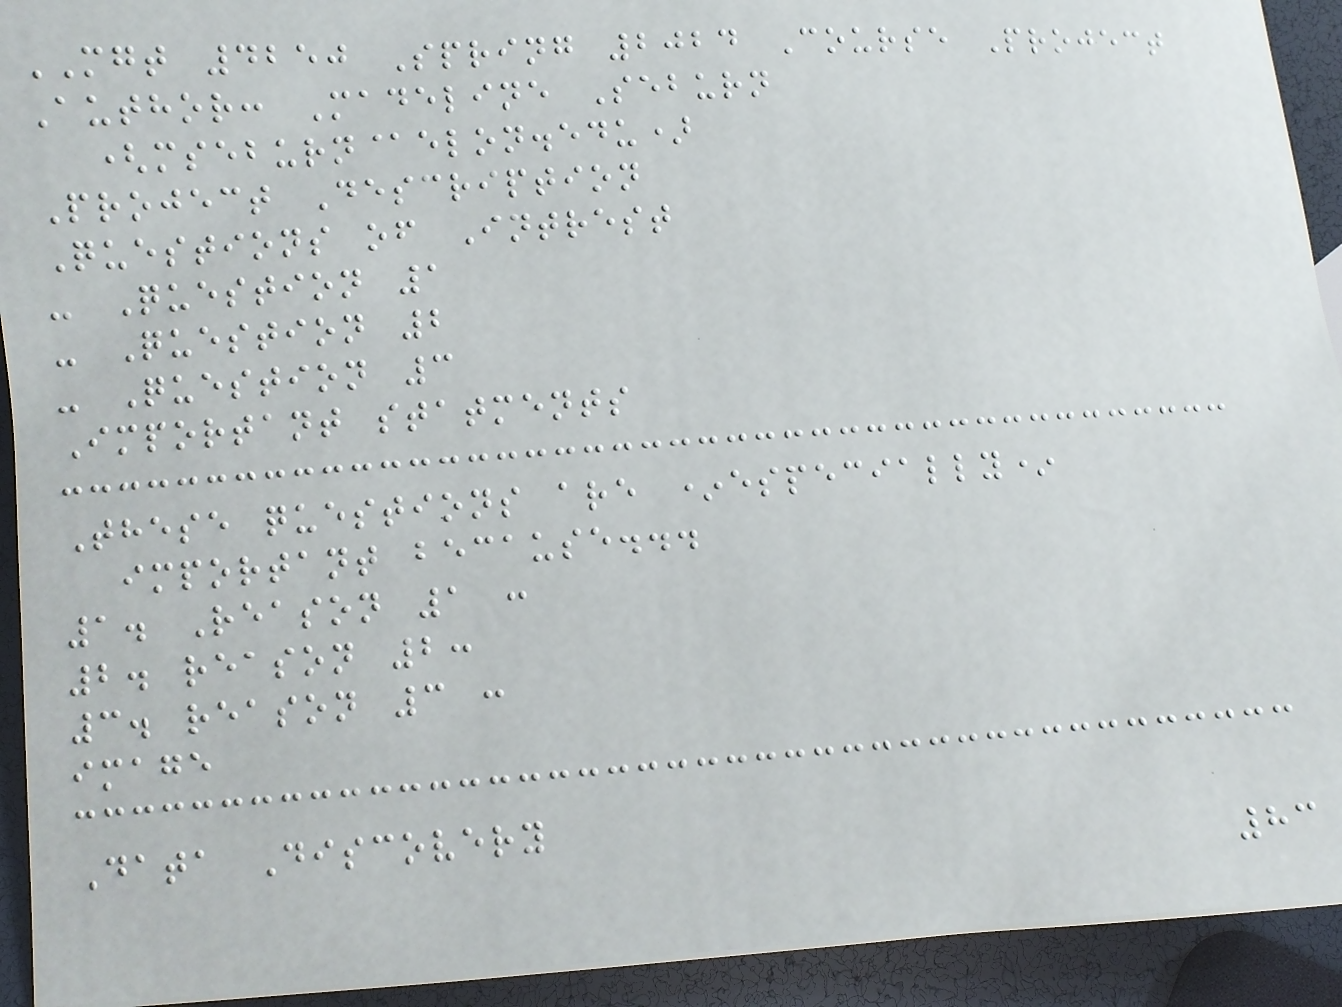MGT 4250 Spring 2024 Course Project
Author: Madeline Seburn
(mseburn@elon.edu)
Project Description
Questions of Intrest
- Question 1
- Question 2
- Question 3
Important statments
These questions are *especially*
important because...
1. Reason 1 :
2. reason 2:
3. reason 3 :
image
Data Discovery
83
